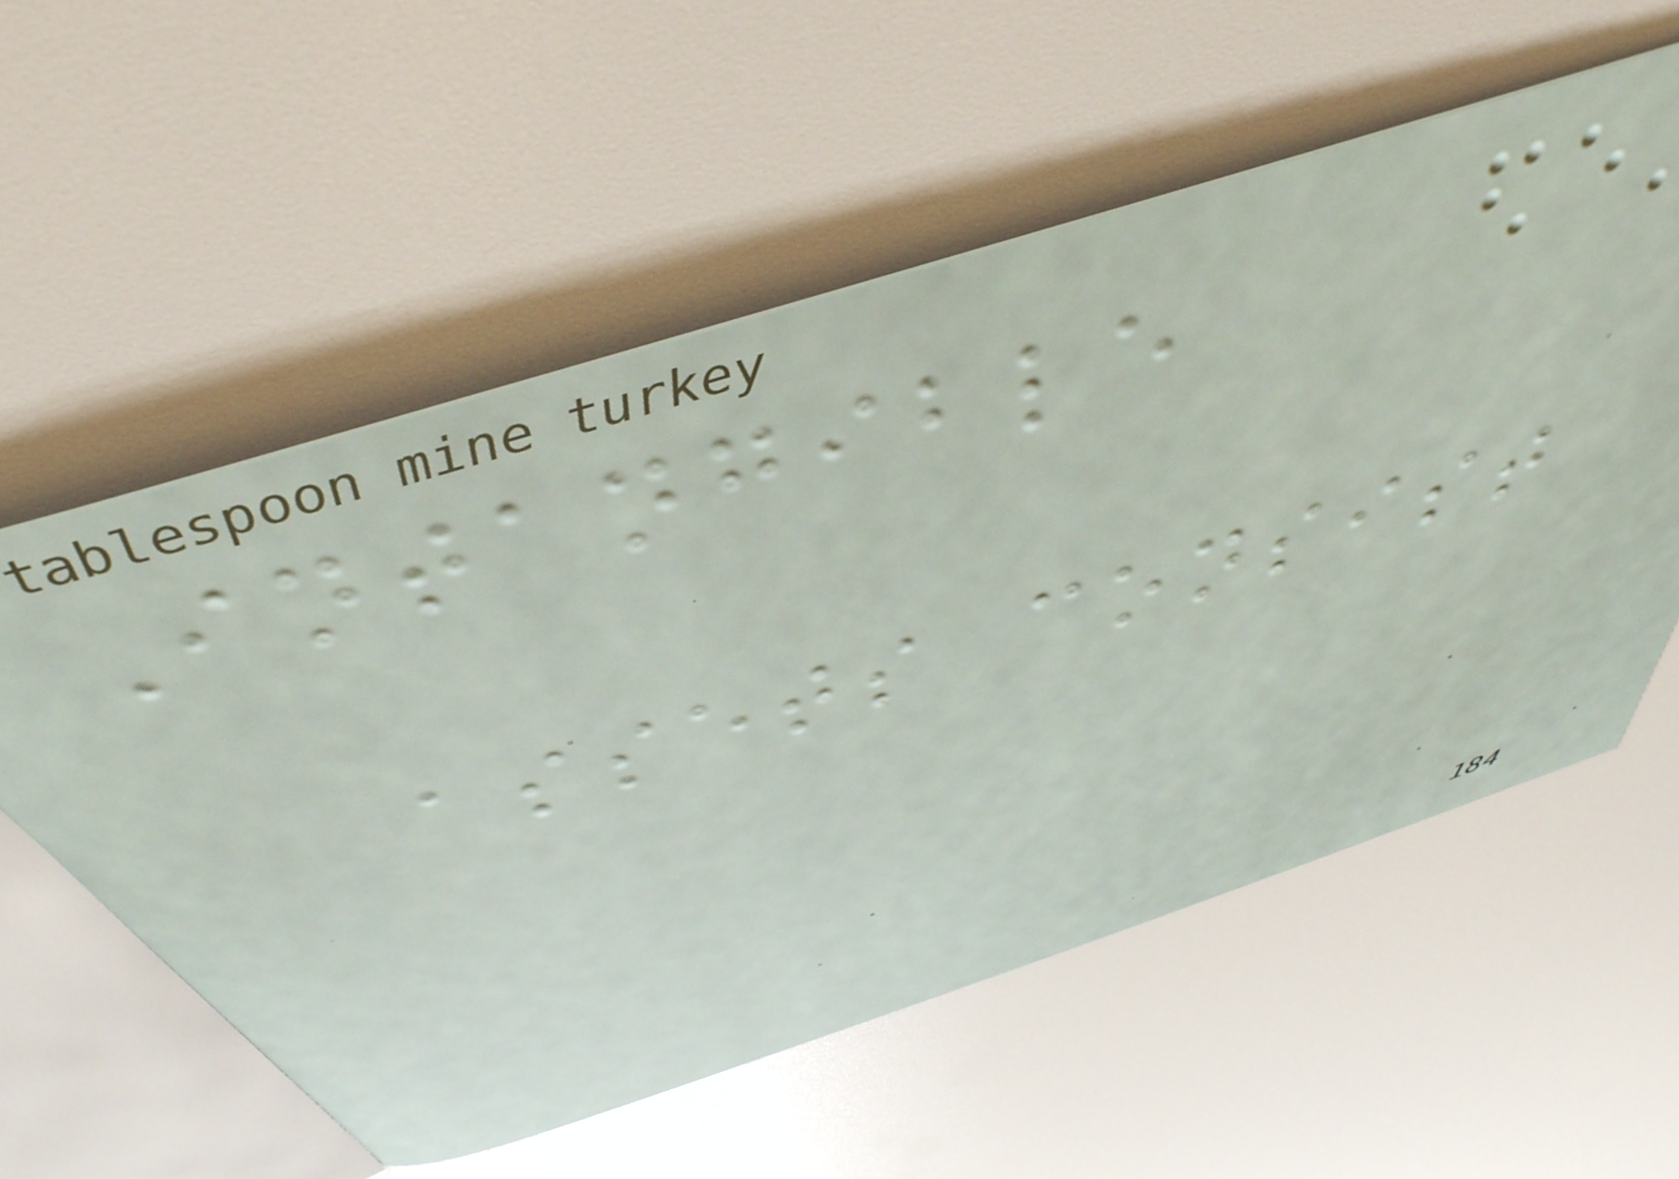Intangible
assets consist
